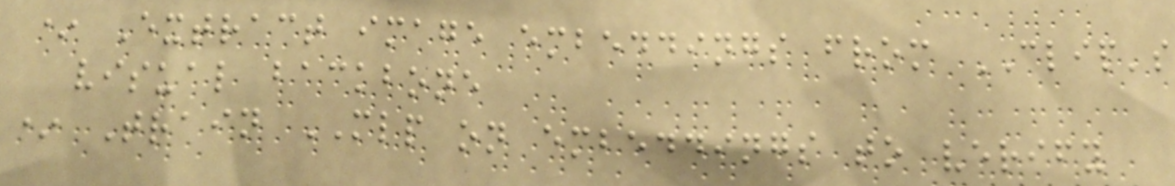* Extract image embeddings from CLIP's
visual backbone
* Train MLP on embeddings to verify
